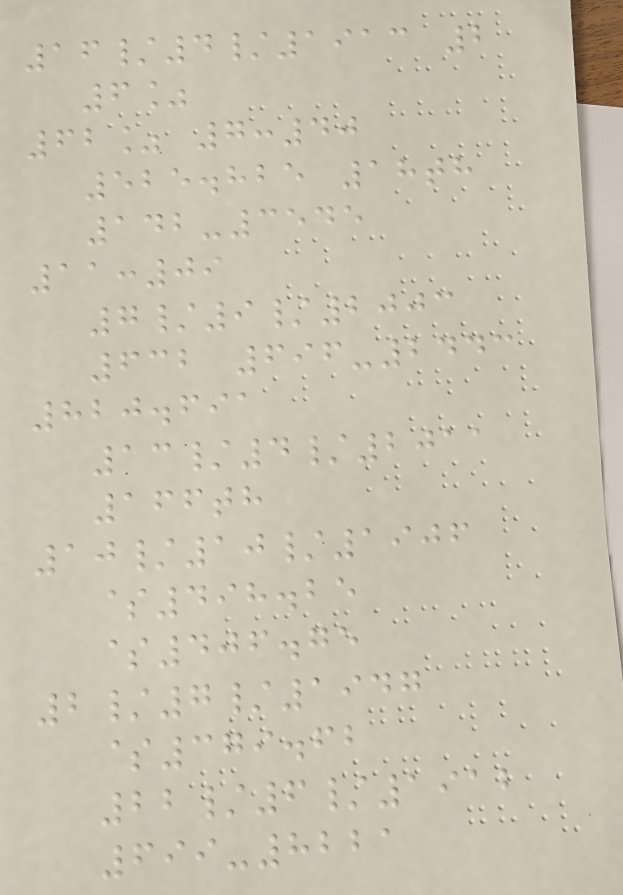16/4/1913 2
6%
62% 7:40
525.825 18th
142-3545
11:09
7/9/2003
632 696-2443
820.691
13/4/2011
166th
10/10/1906
$498.25
$406.75
2/7/1947
$379.62
22/6/1912
699-8221
